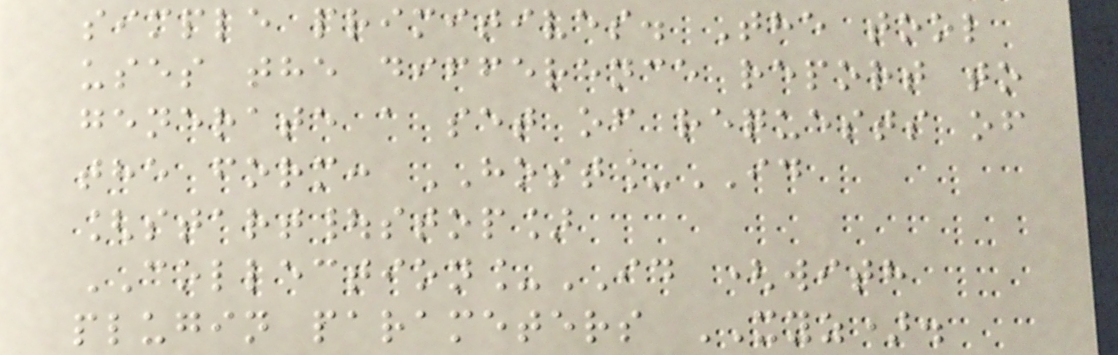simple primitives. The tool
uses the difference report to
generate a set of requests of
the form: HOST_ID
[start|stop]
COLLECTION_ID (with
plugin parameters XYZ).
